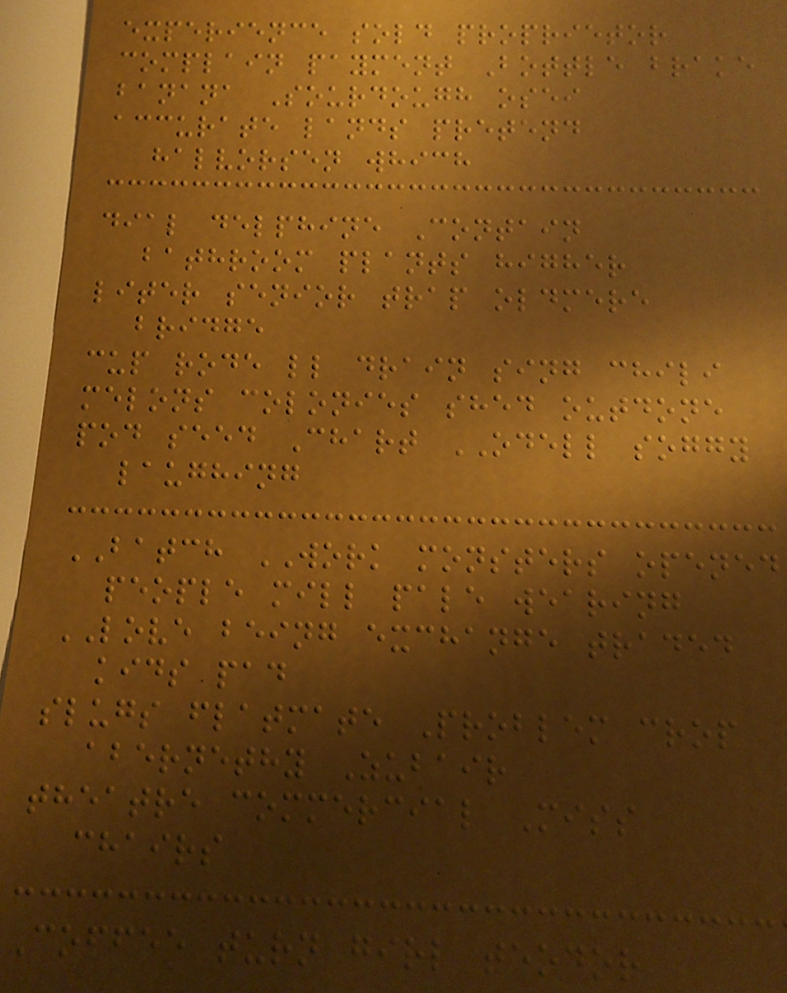experience sold proprietor
complain payment Bottle brake
banana Sourdough osei
accurate lands pretend
halvorsen which
dial delphine Contain
bathroom plants higher
liter senior trap oldmere
bridge
cup rode ll drain sing chili
melons colonies shed outdone
pod seed Chart ODELL soggy
laughing
BATCH WORK monsters opened
people mill pale wearing
LOVE being exchange traded
kids pad
slugs flatmate Problem crop
abernethy Zubair
theatre commercial Miss
chairs
Coffee turn girl teodor
